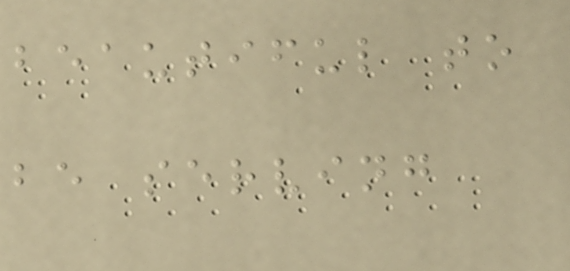beautiful to
be serving
